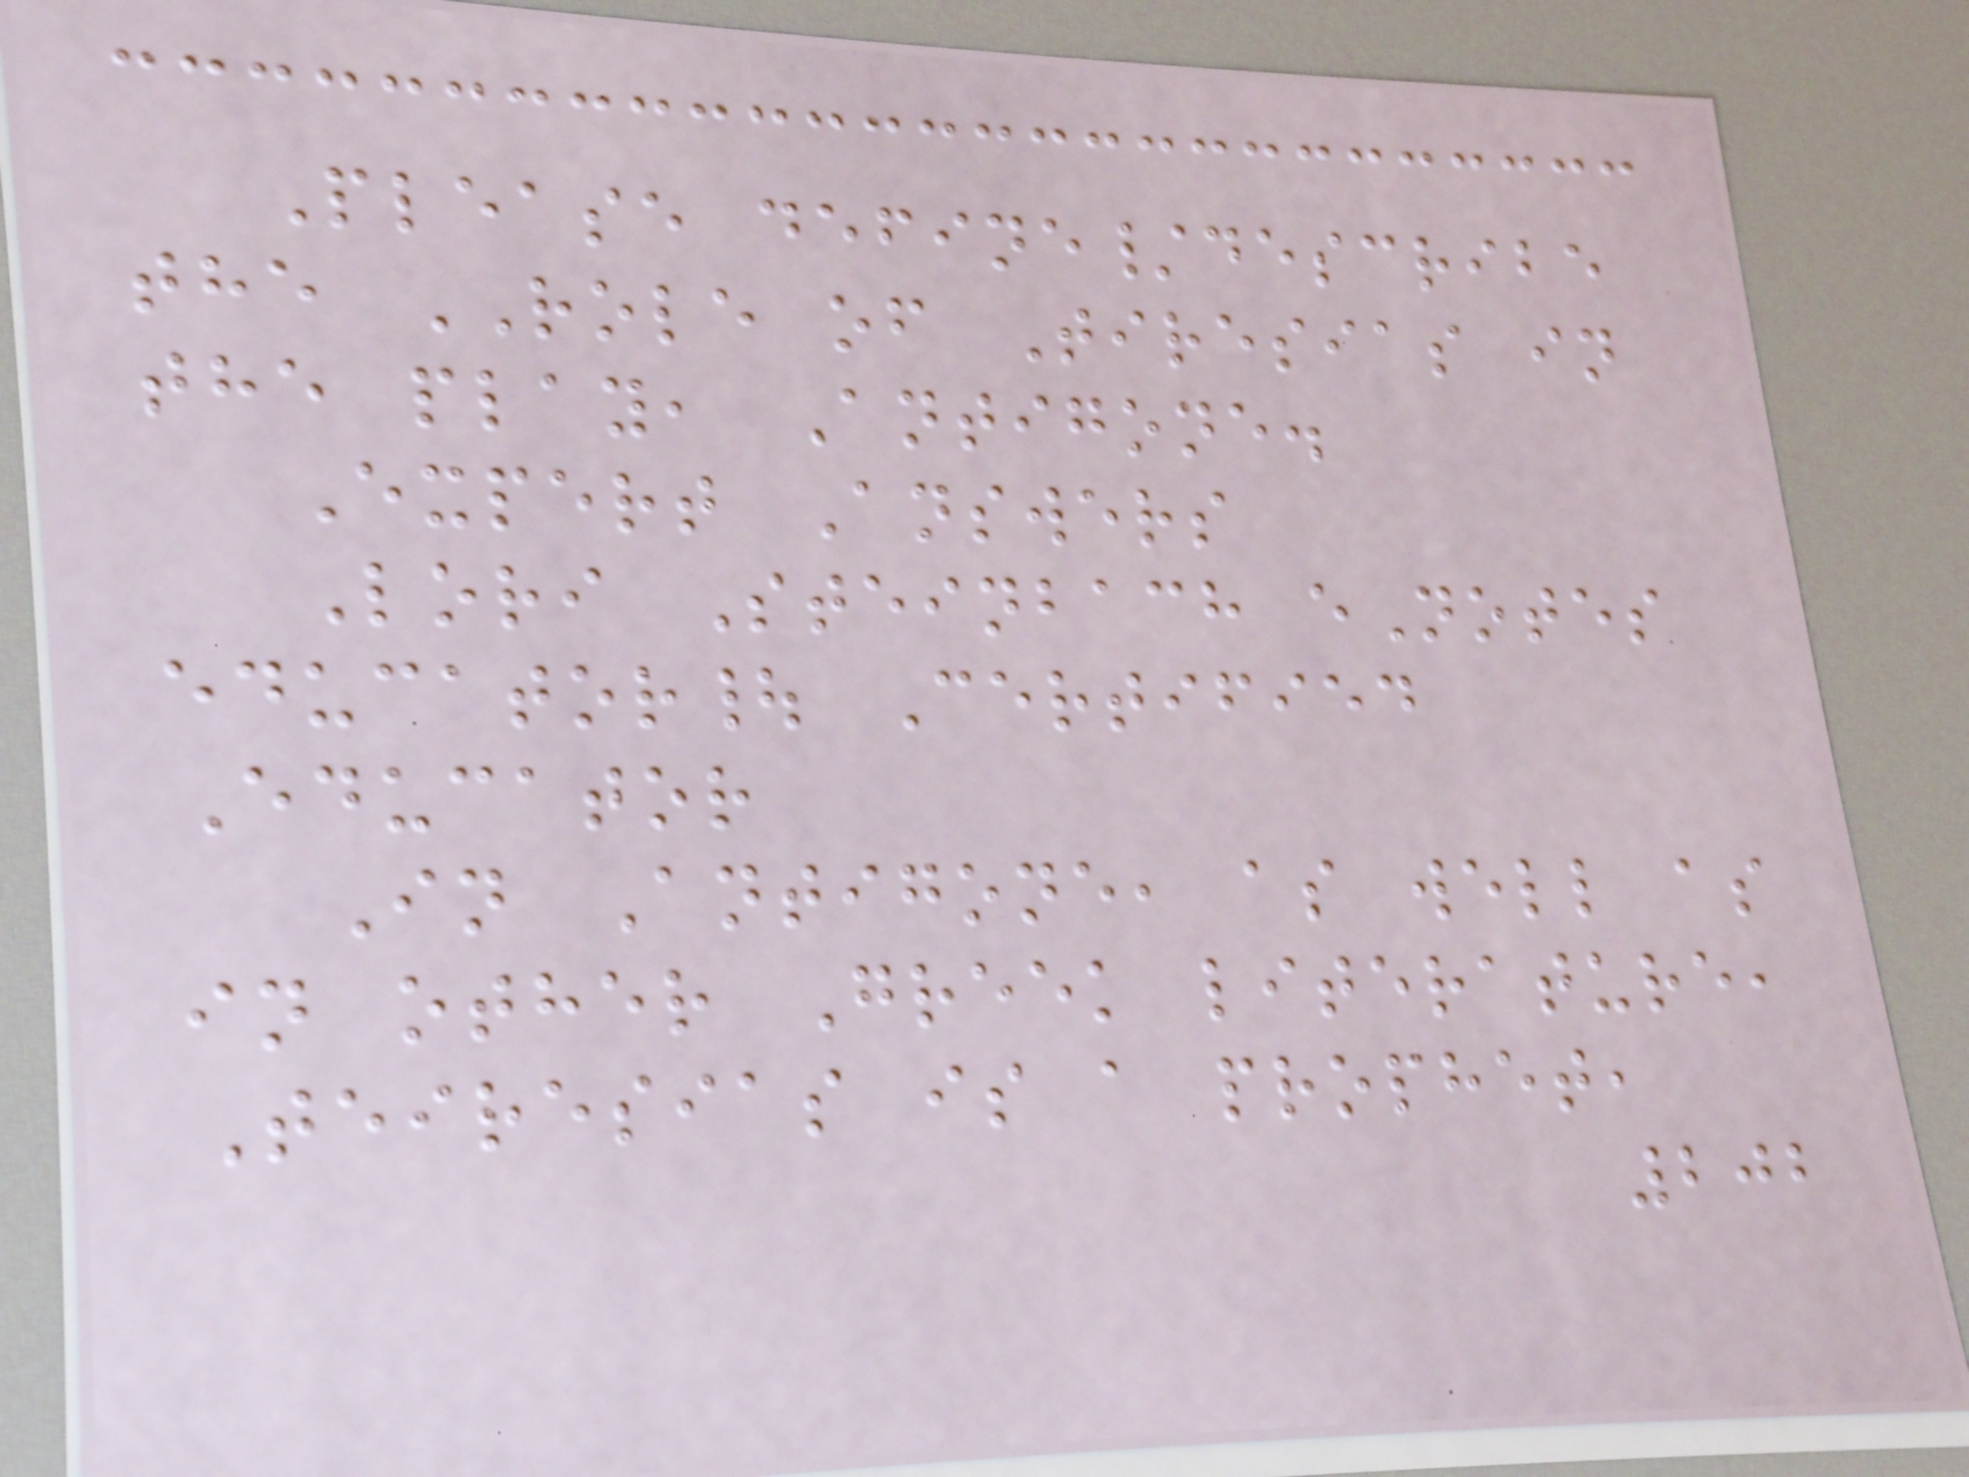Please define/describe
the ROLE of Tiresias in
the play, Antigone.
Expert Answers
Lori Steinbach eNotes
educator| Certified
Educator
In Antigone, as well as
in other Greek literature,
Teiresias is a prophet,
202
